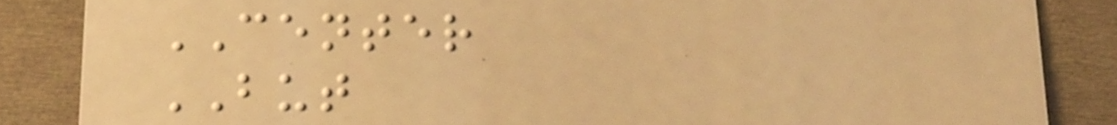CENTER
BUT
